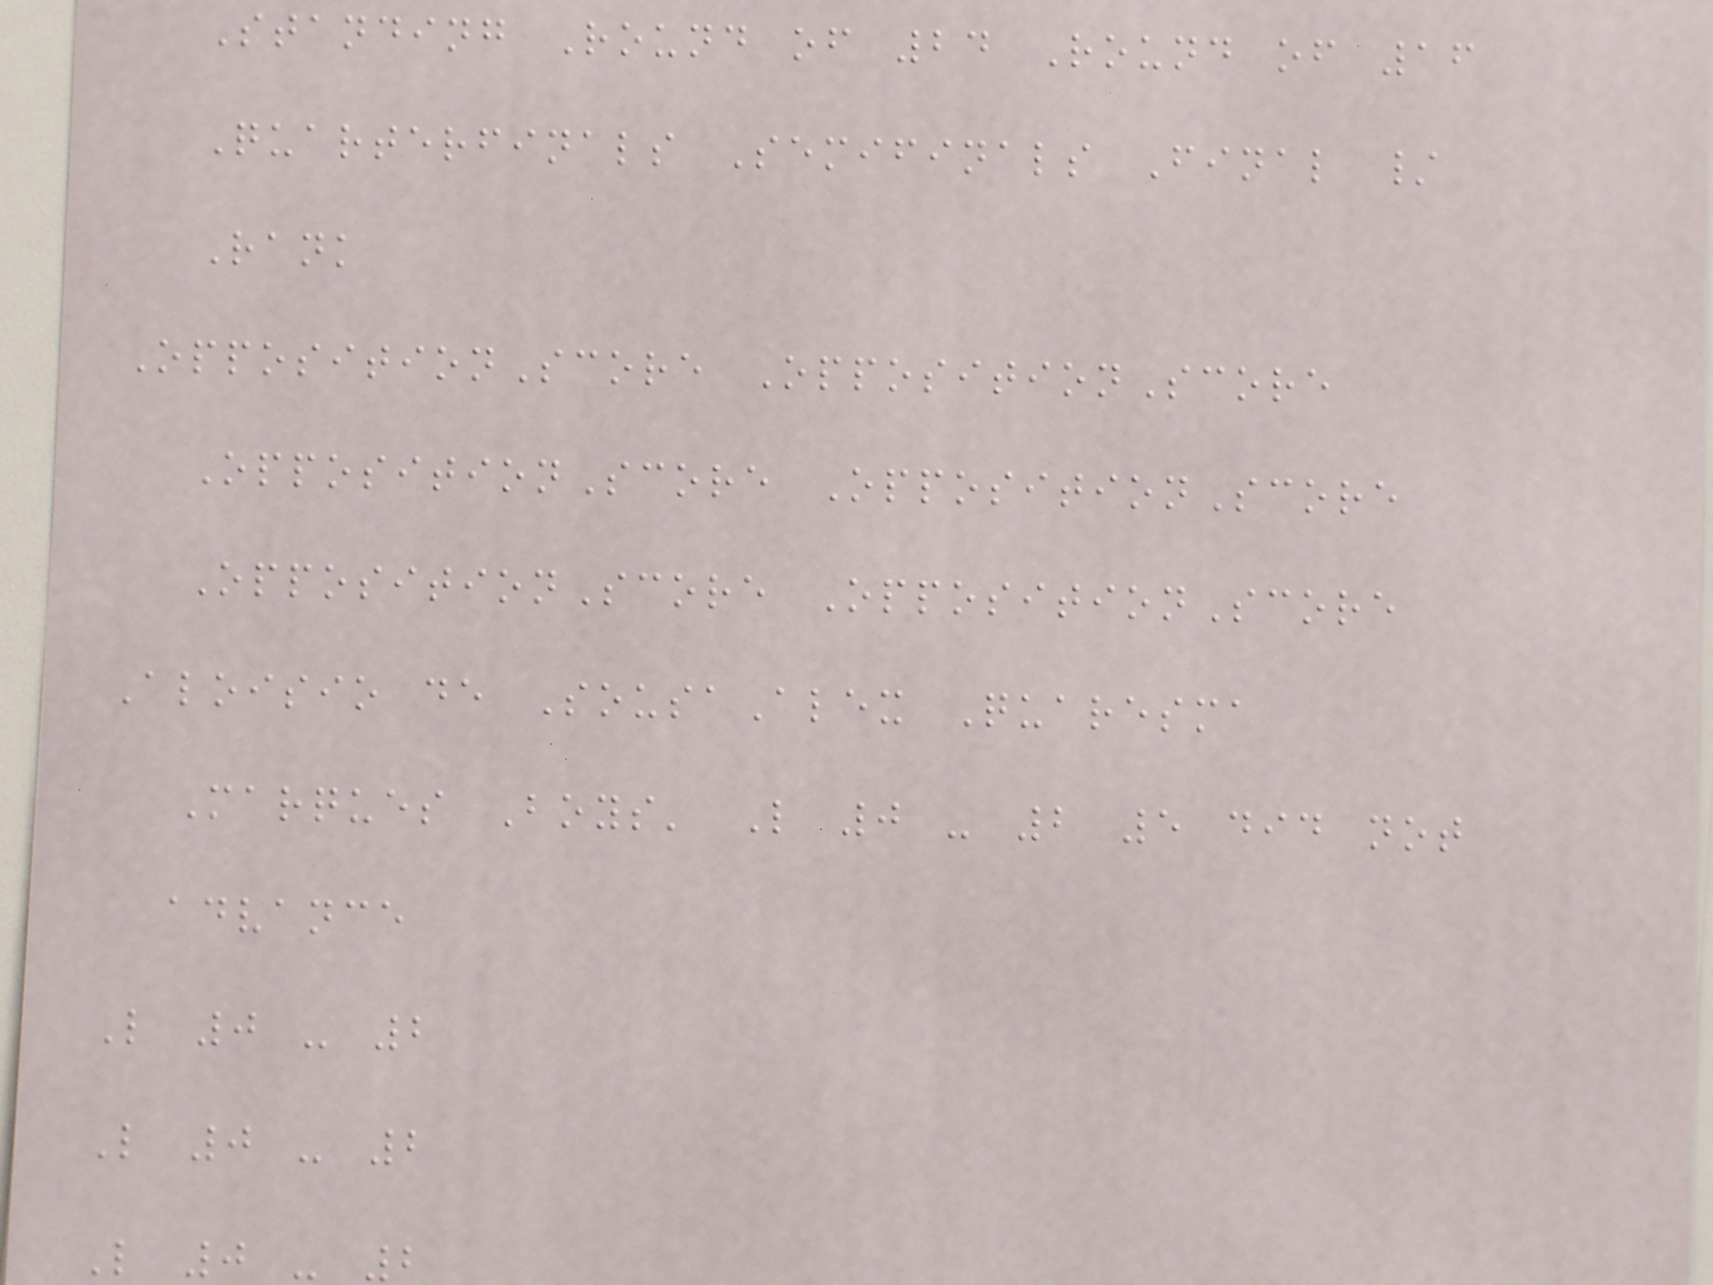Standing Round of 24 Round of 16
Quarterfinals Semifinals Final /
Rank
OppositionScore OppositionScore
OppositionScore OppositionScore
OppositionScore OppositionScore
Aloisio de SousaAlex Quaresma
Marques Boys' L 0 - 2 5 did not
advance
L 0 - 2
L 0 - 2
L 0 - 2
